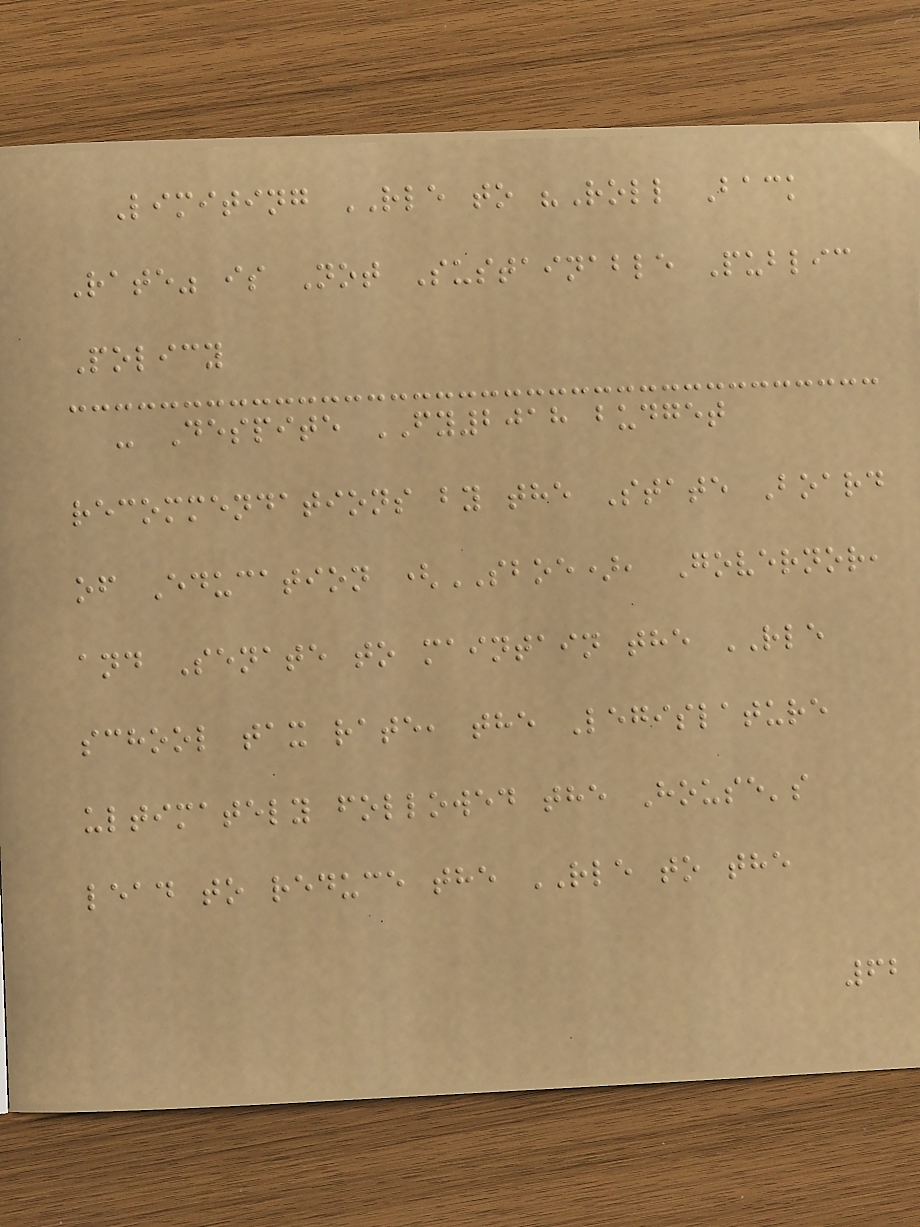Limiting RLE to "Roll Back
Rate" is Not Sustainable Public
Policy
- Despite FY2018 budget
recommendations by the State Board
of Education (SBOE), Governor,
and Senate to maintain the RLE
school tax rate, the Legislature
ultimately followed the House's
lead to reduce the RLE to the
62
